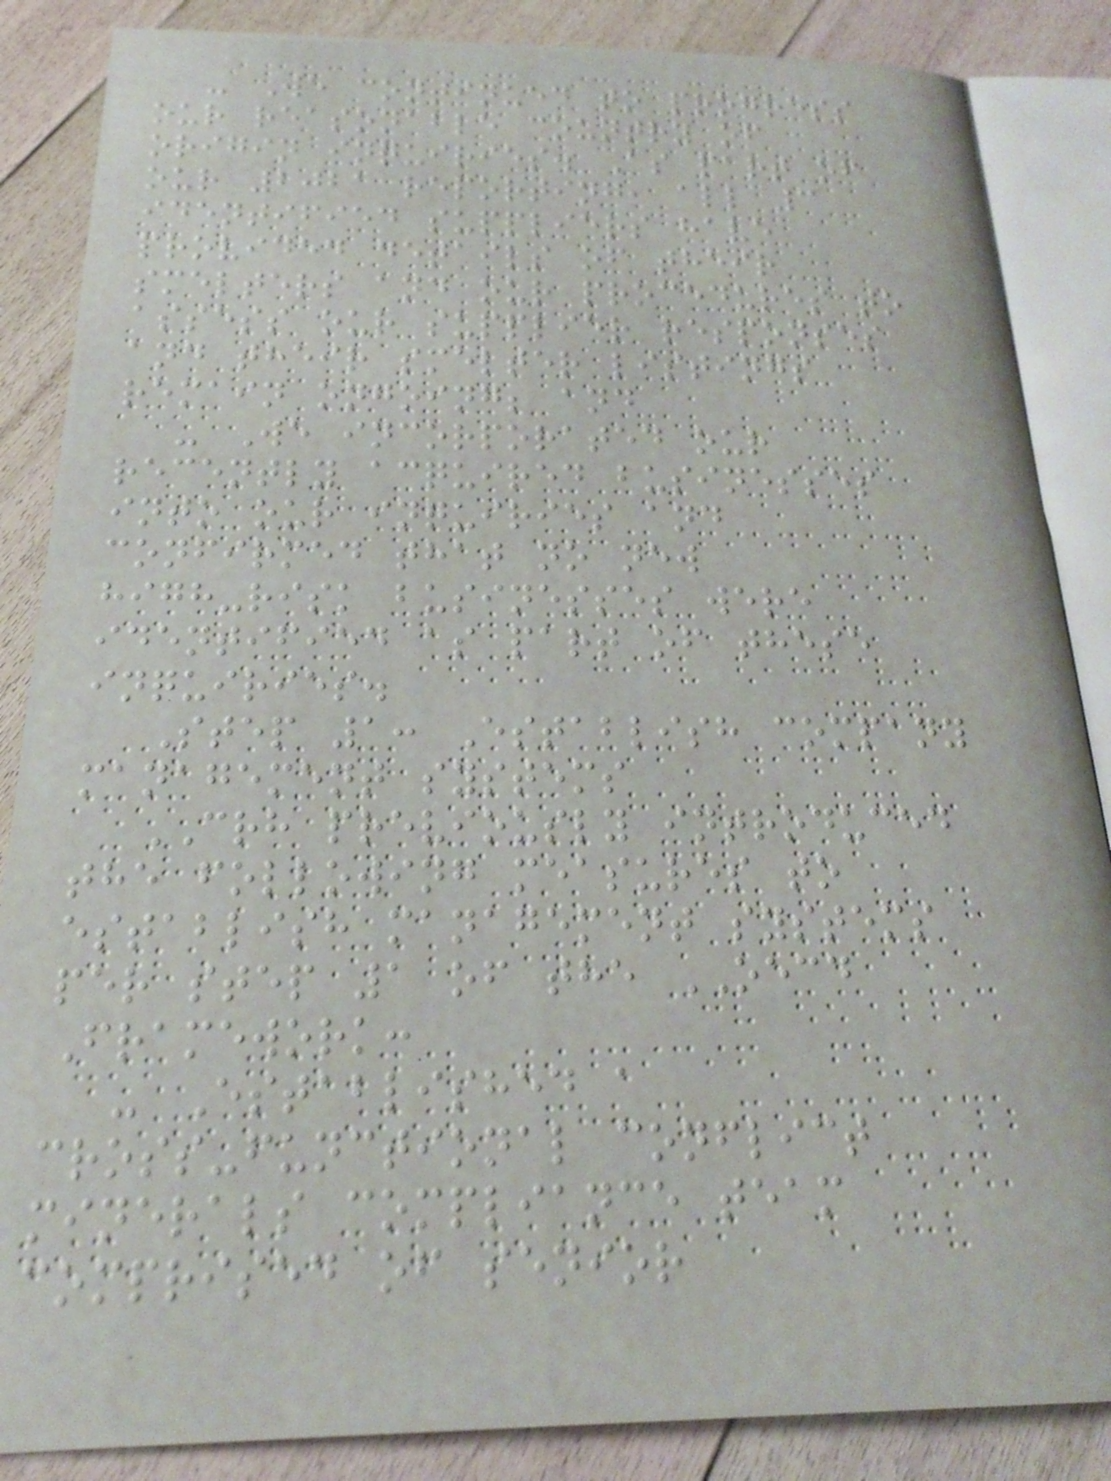- We continued to progress
our reasonable country of
origin inquiries. As part of
our 2021 reporting, all 3
identified suppliers have
provided details of their
smelters and our procedures to
assess our supplier responses
and their smelter listings
remain ongoing; and
- We incorporated our
recently acquired businesses
into our inquiries and
confirmed that no new
high-risk businesses were
identified as part of these
inquiries.
Step 1: Establish company
management systems
CRH previously introduced
the following measures to
establish management systems
per step 1 of the OECD
Framework:
- Established a
cross-functional conflict
minerals compliance team
comprised of senior
